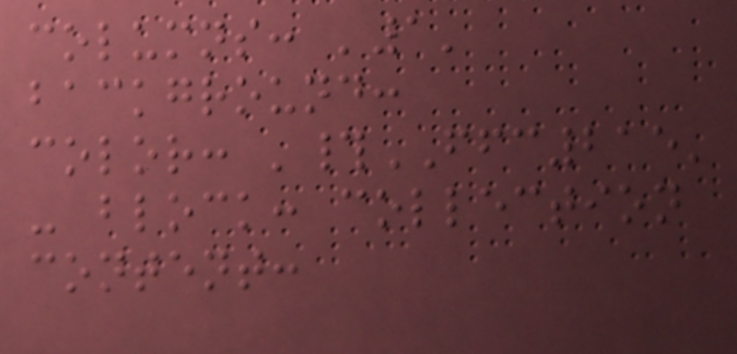columns: '1'
background:
color: '#FFC215'
- block: collection
content:
